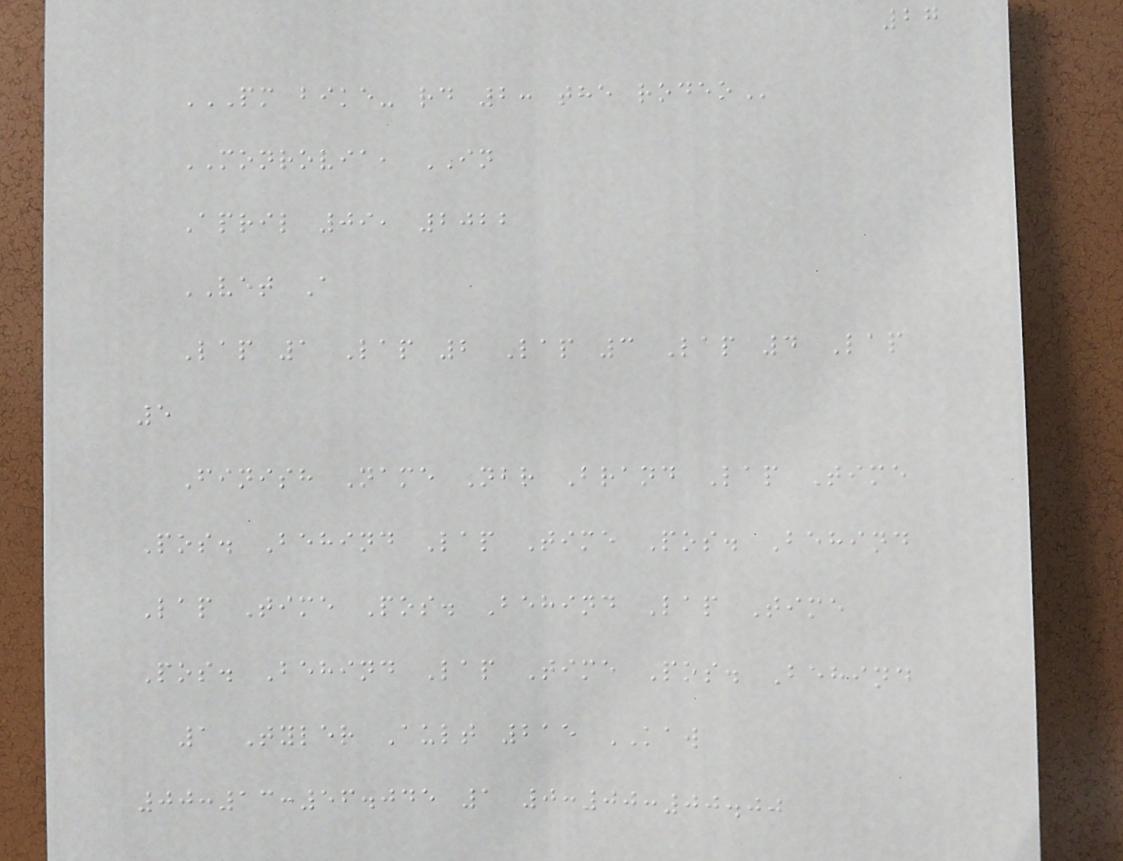27
PM BIKE- RD 2: THE RODEO
MONROVIA, IN
April 09, 2022
VET A
Lap 1 Lap 2 Lap 3 Lap 4 Lap
5
Finish Name Nbr Brand Lap Time
Pos. Behind Lap Time Pos. Behind
Lap Time Pos. Behind Lap Time
Pos. Behind Lap Time Pos. Behind
1 Tyler Ault 215 KAW
00:13:56.045 1 0:00:00.00
